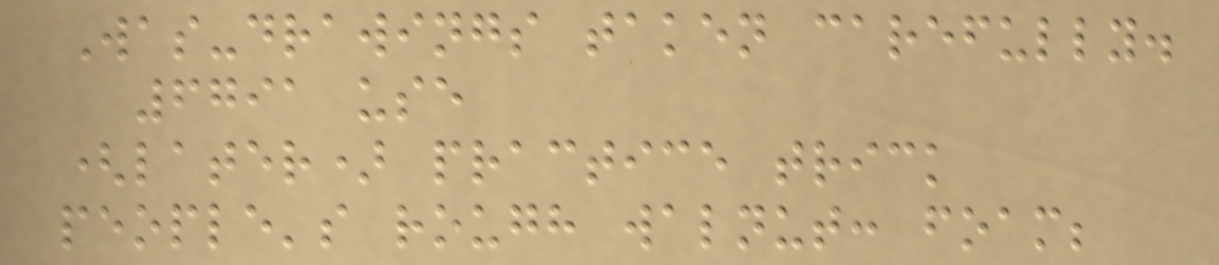Was-drawings taken carefully.
6791 use
(later) practice trick
people's rough walnut: foam;
